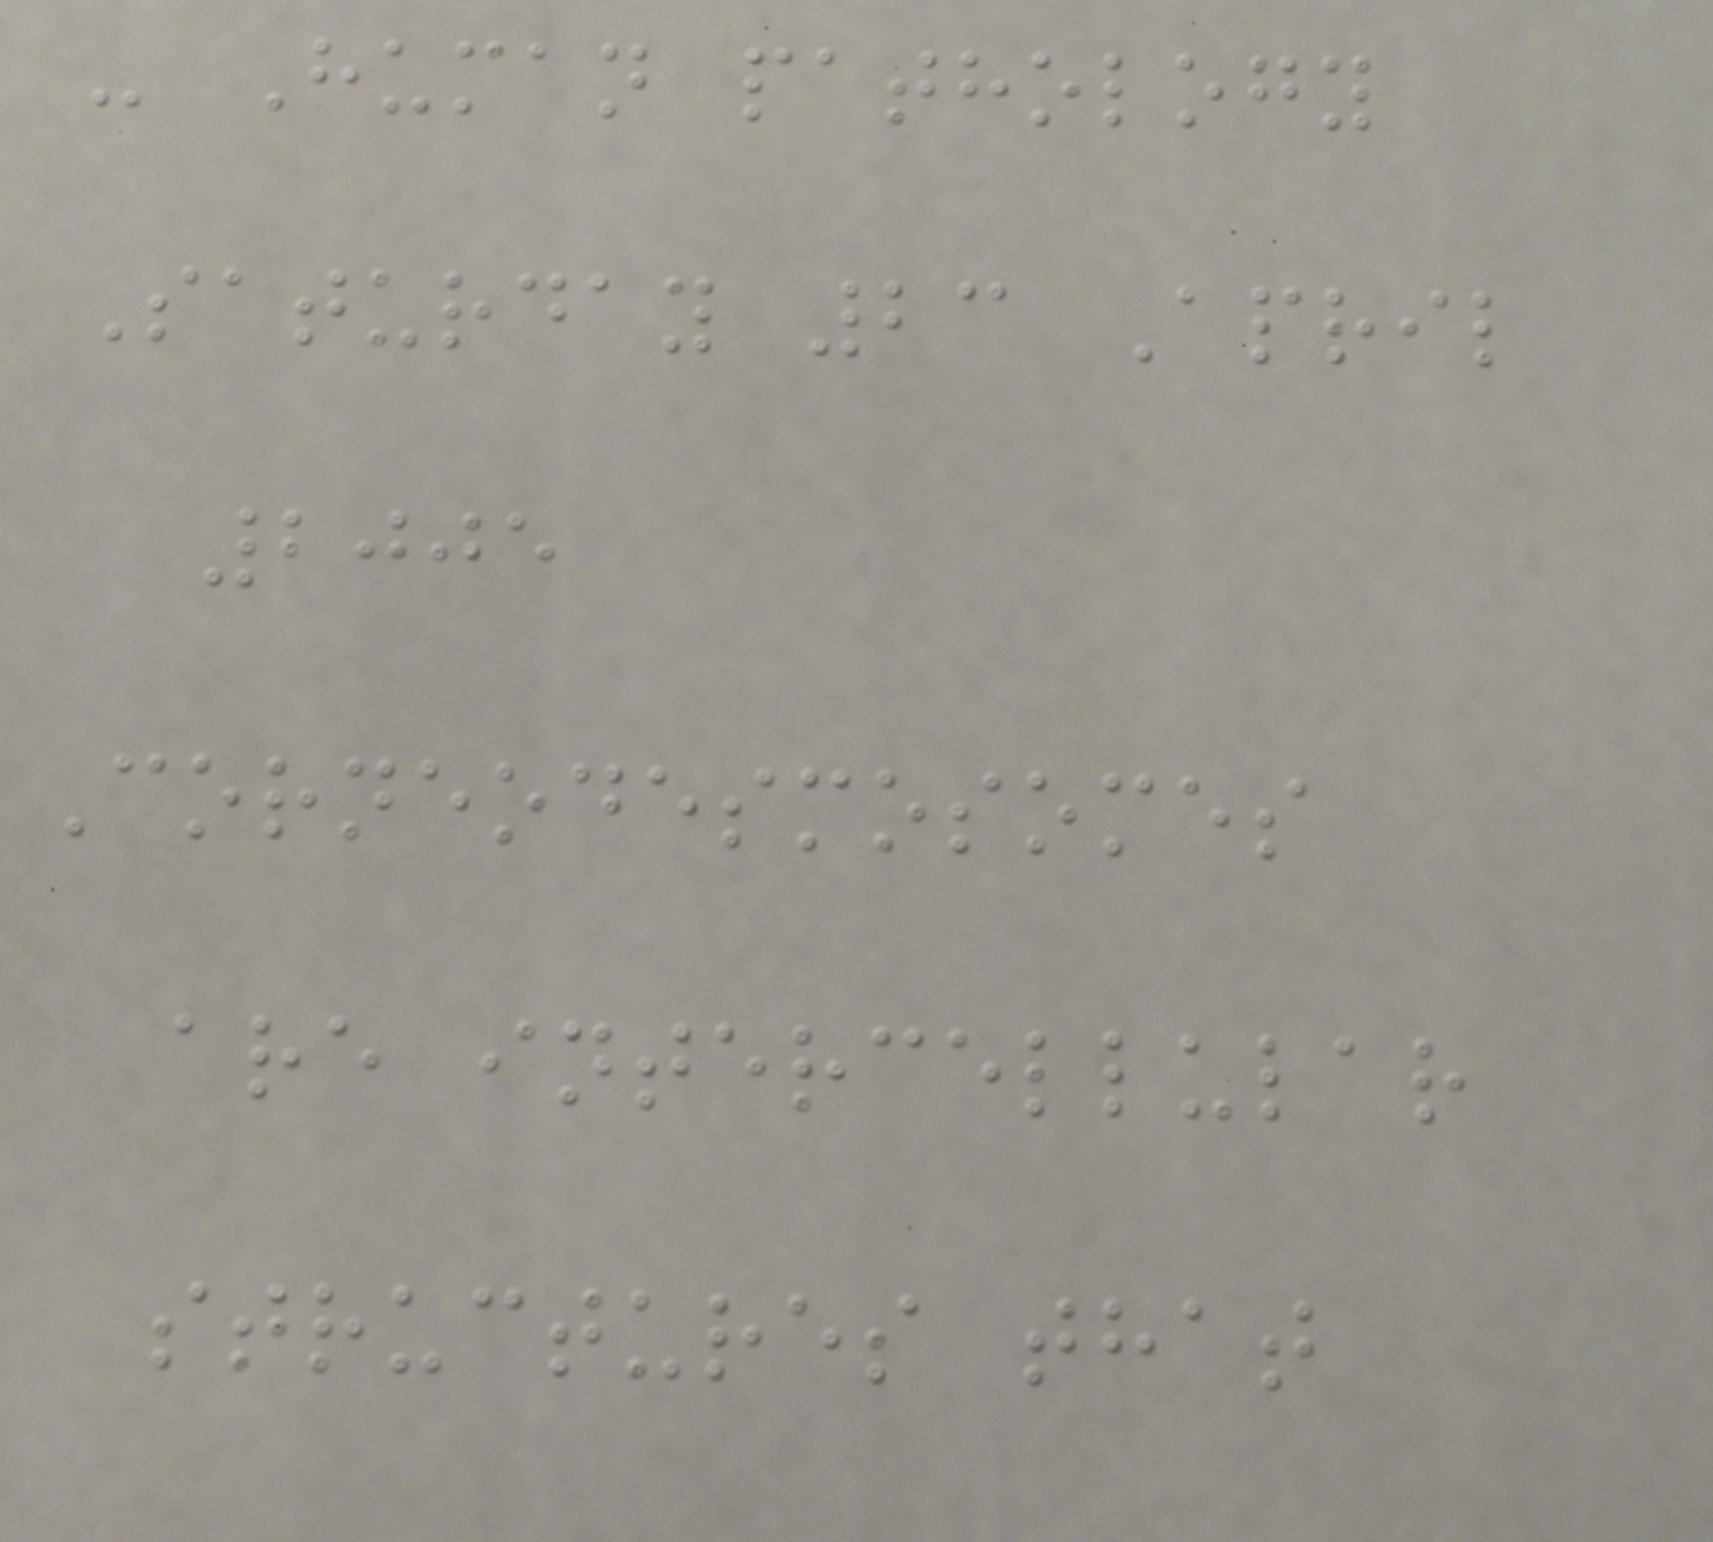- Human pathology
Saturday 23 April
2005
Corneodesmosomes
are intercellular
structures that
